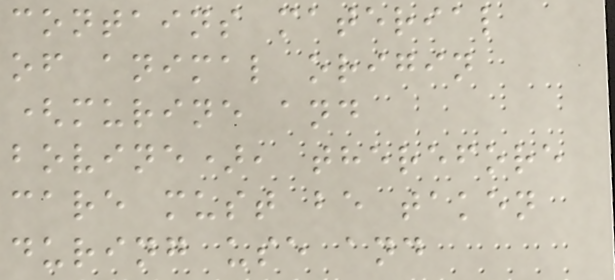contains material
of animal origin
(murine and
bovine), therefore
care must be taken
during use and
